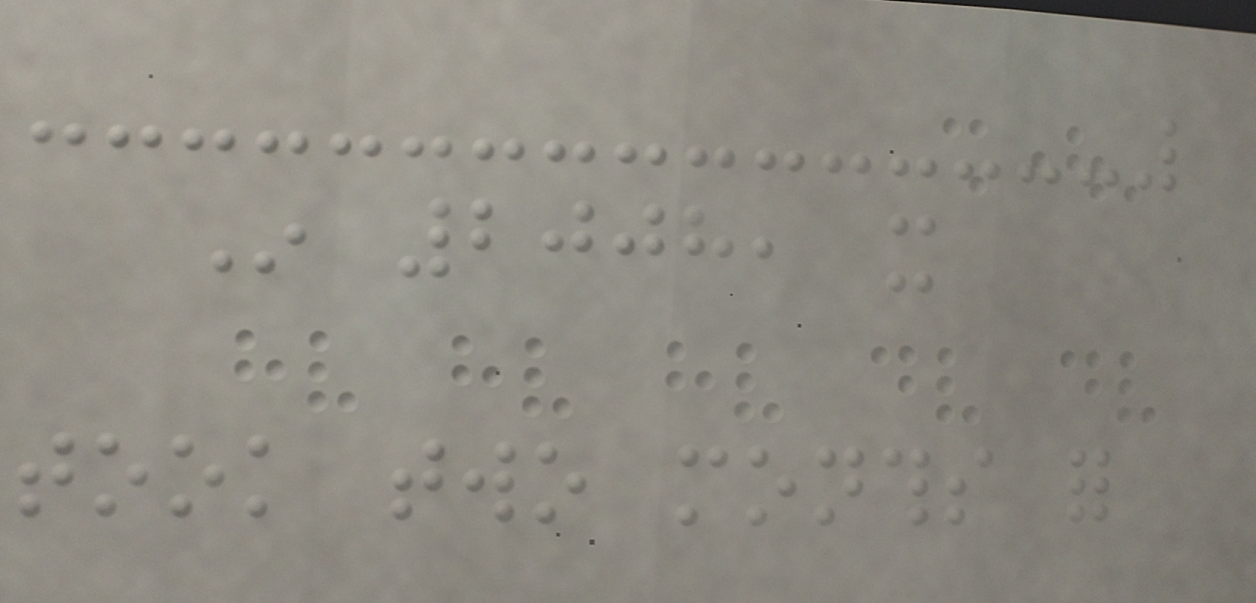In 2008, it
took two months for
